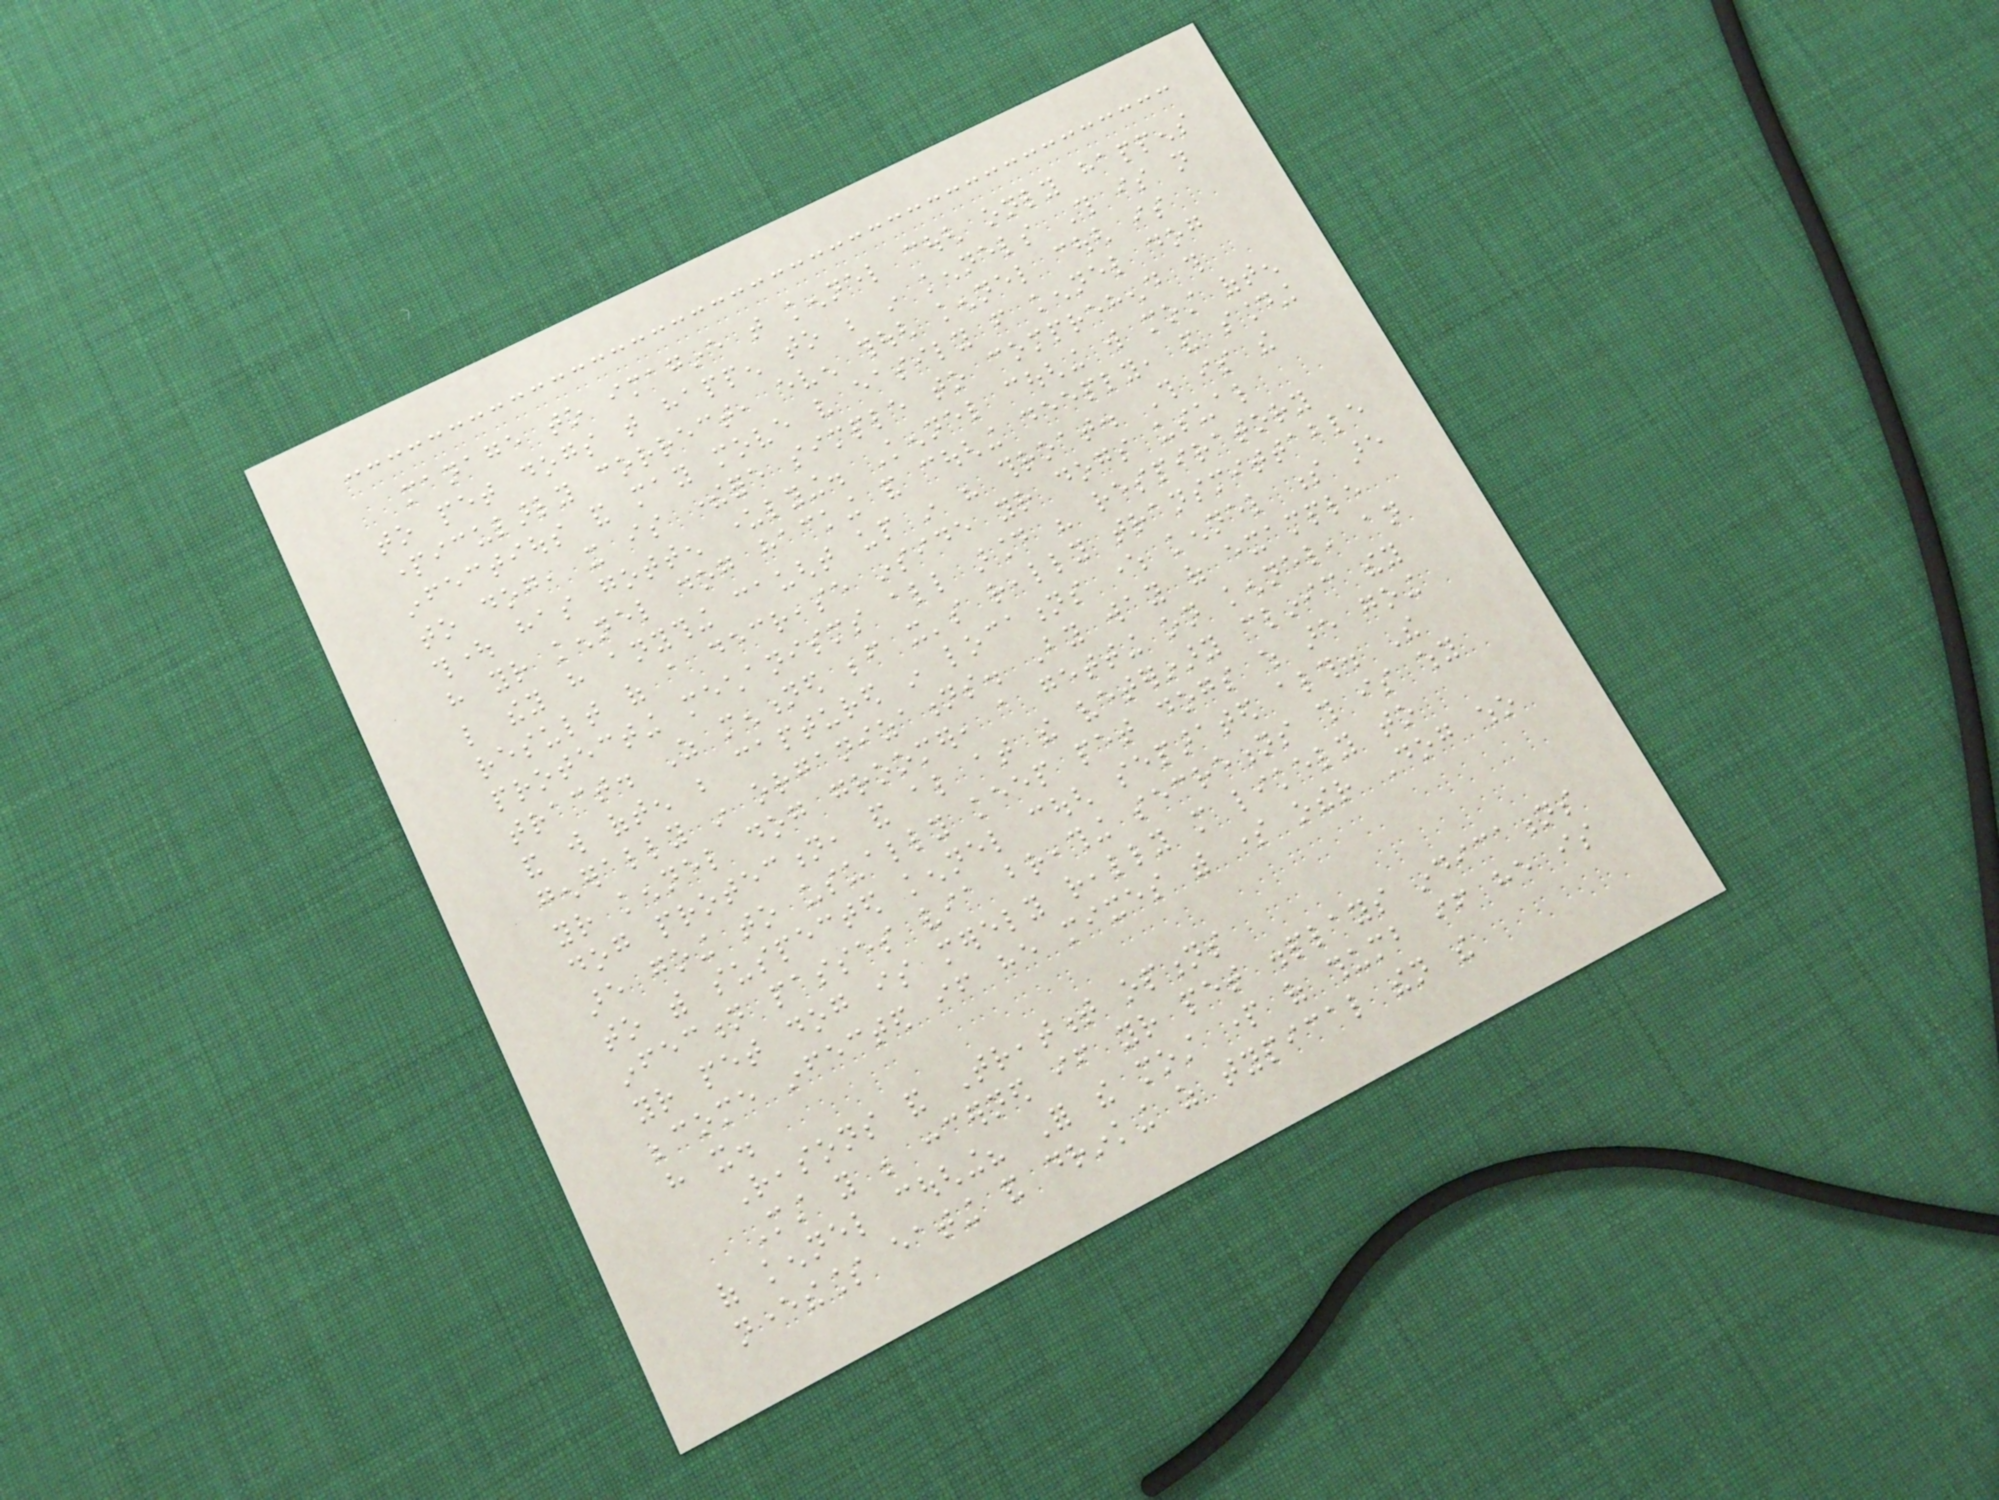manage to imagine that kennel cough only happens
to pet dogs that happen to be in kennels This is not
particularly correct, even though kennel cough is
infectious and may move very easily from kennel dog
to dog, it is therefore simple to comprehend this
thought has gotten underlying. Kennel coughing will most often
have your kennel dog hacking and coughing deeply, and sounding
like they have anything caught up in his throat. This is the
result of a decrease inside your dogs usual
protecting mechanisms all around his respiratory
tract. As mentioned before it's really transmittable
and will often be captured in locations where kennel s are
generally in organizations. By way of example
your kennel dog groomer, a getting on kennel, an
dog protection, and also at the veterinary clinic they
are going to usually keep pet dogs which are going
to with suspected kennel cough separated although. The
infection passes via breathing secretions this is why
your pet dog is merely really more likely to
become infected if he mixes with some other Dog who
have it.
Reasons and Treatment options
Must you be concerned if your pet displays indications
of kennel coughing? For the most part of thumb if he is
nevertheless eating and drinking as typical then the
